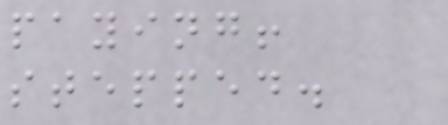paying!
stepped.
